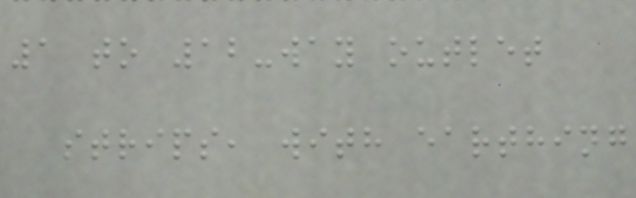1 to 12-way outlet
strips, with earthing
